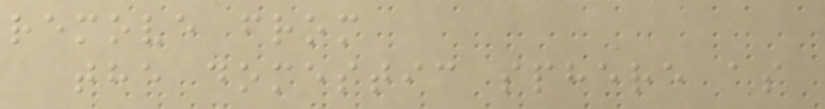remove from
the domestic sphere as
